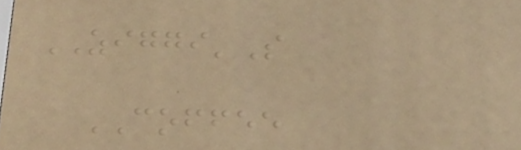ZIGGI'S
COFFEE
